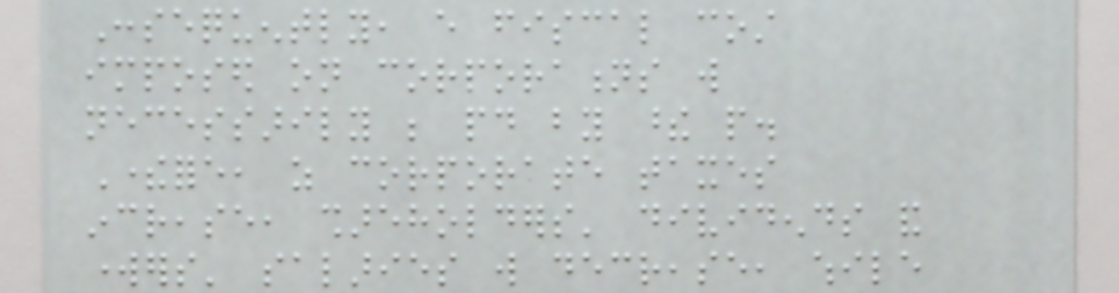Consequently, every fiscal cost
imposed on corporations will
necessarily be paid by these people.
Therefore, as corporate taxes
increase, shareholders' dividends and
workers' salaries will decrease, while
